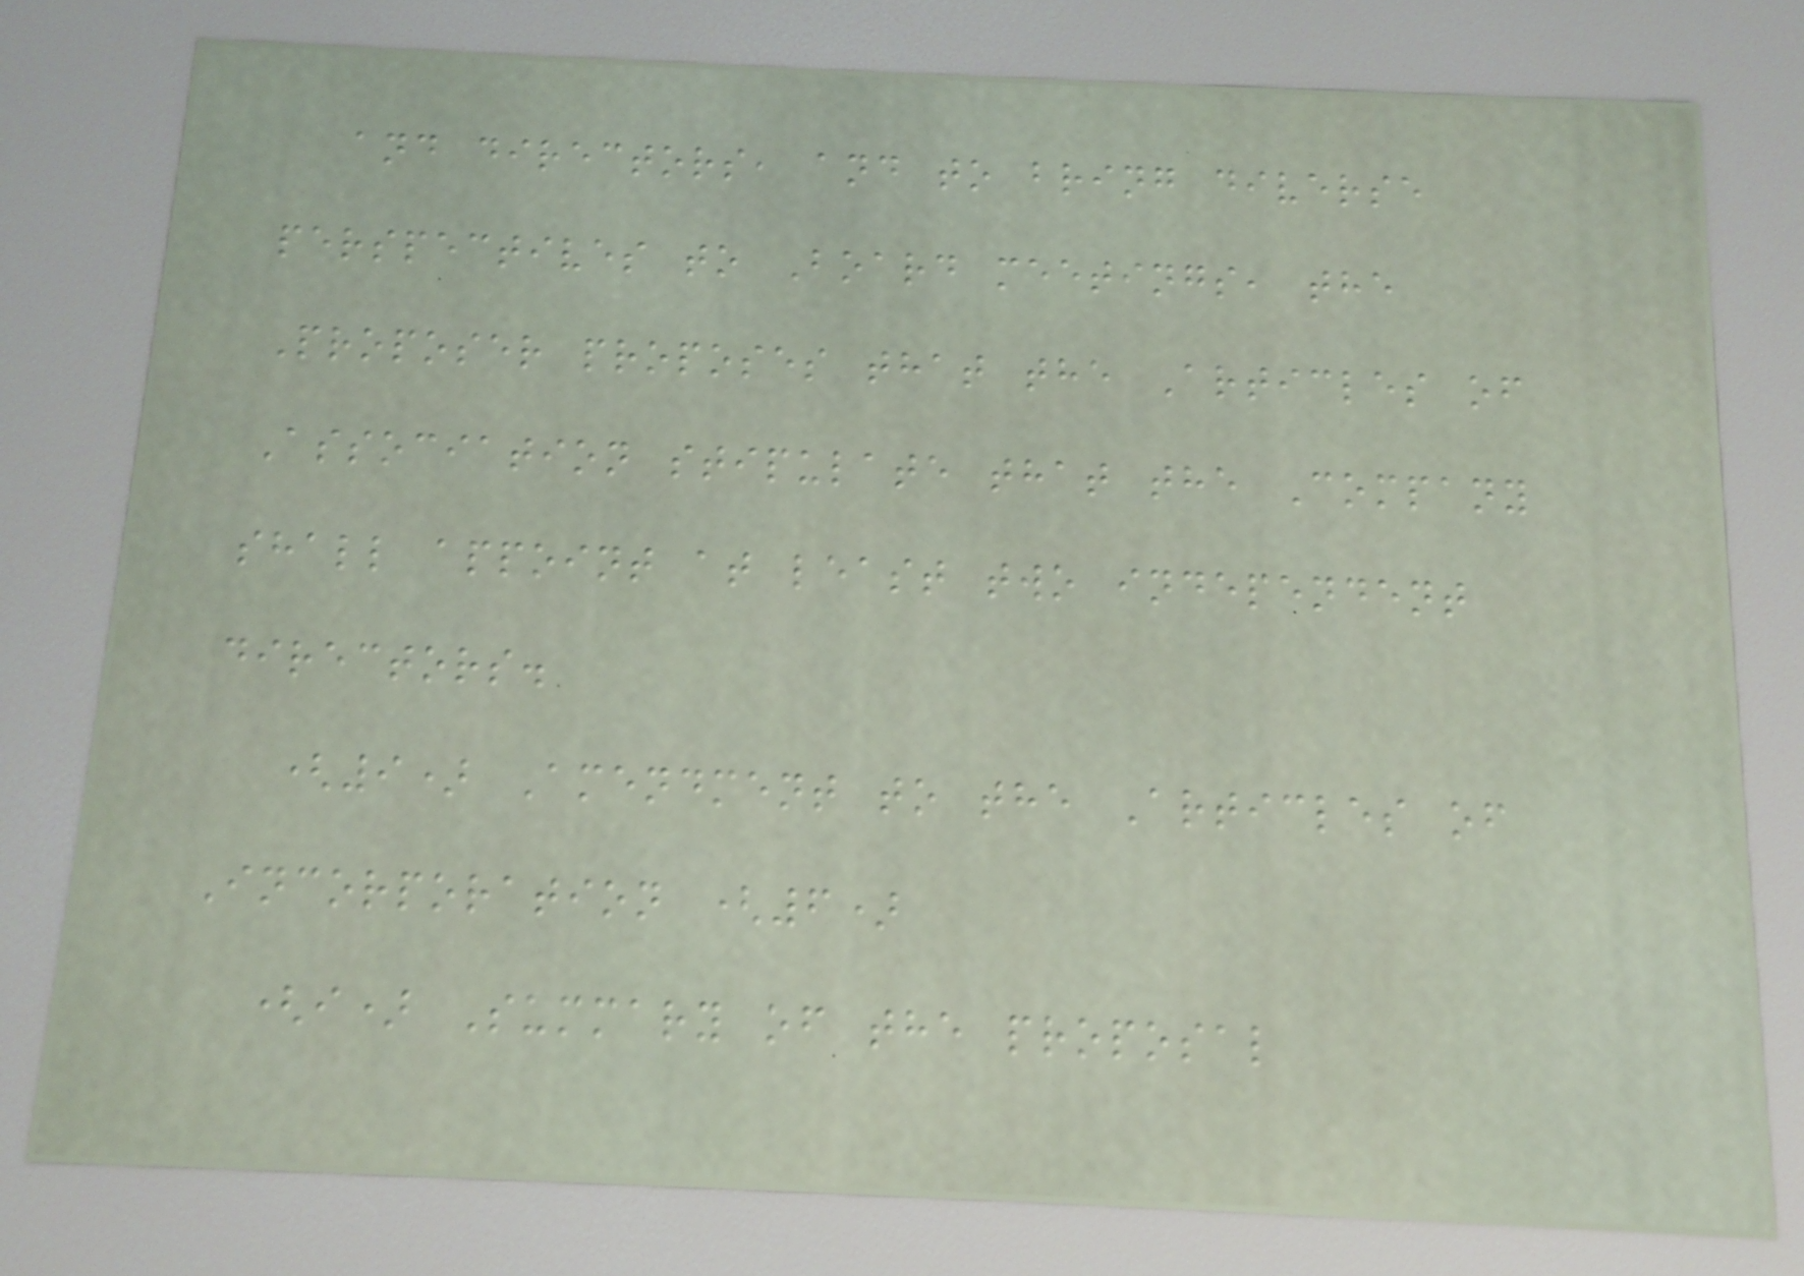and directors, and to bring diverse
perspectives to Board meetings, the
Proposer proposes that the Articles of
Association stipulate that the Company
shall appoint at least two independent
directors.
(9) Amendment to the Articles of
Incorporation (6)
(i) Summary of the proposal
